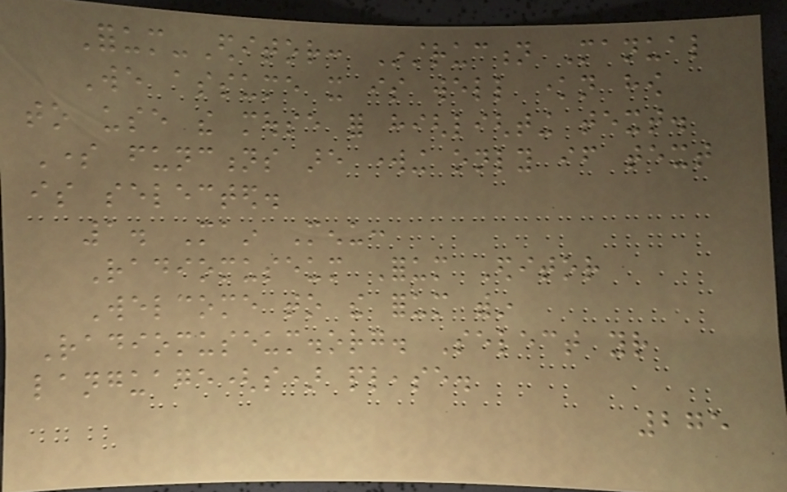Forum-Editor: Instruction Manual
We assume it is well known how
to use the mouse for highlighting text.
Some functions are working only if text
is selected.
1. Main Menu:
Radiomuseum Forum Editor
Welcome to the forum within
Radiomuseum.org. Select your
language(s) please.
275
